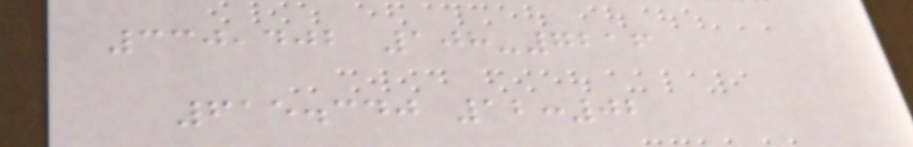330,402 108-7216
615.340 12:02
